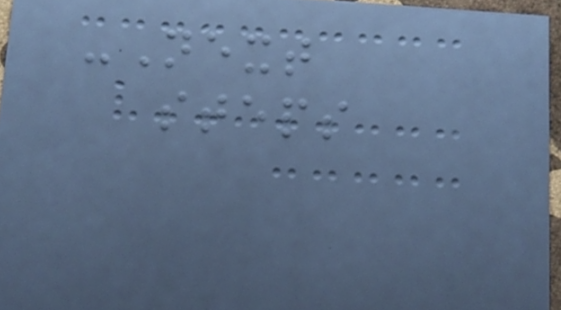-Next
steps
